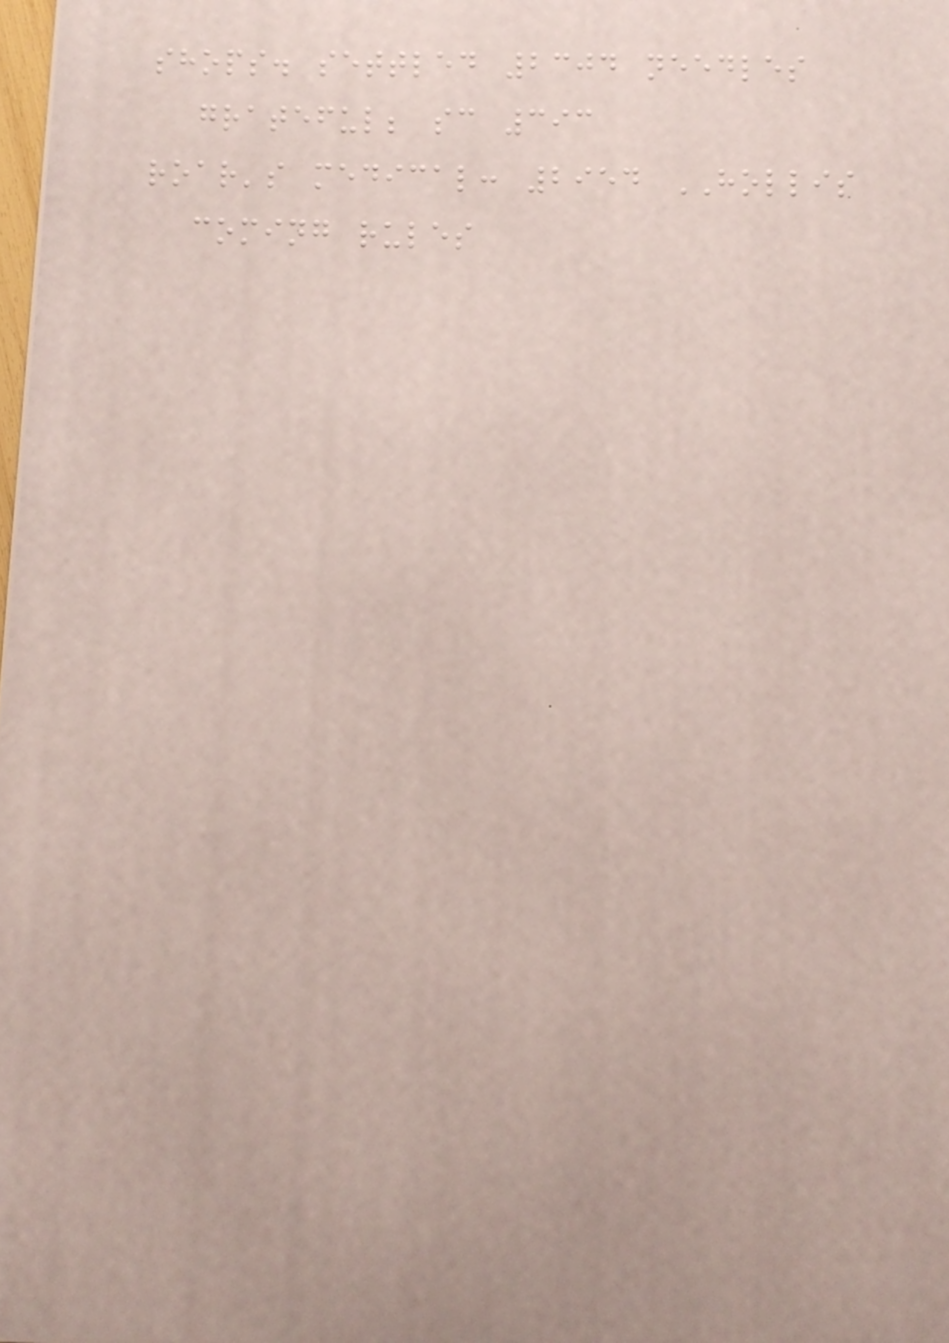shops. settled 2304 needles
grateful; sc 393
roar's medical: 2954 HOLLIS
coming rules
